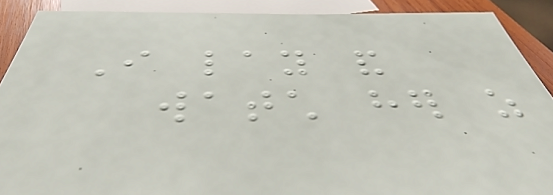I lay and
watch her as
